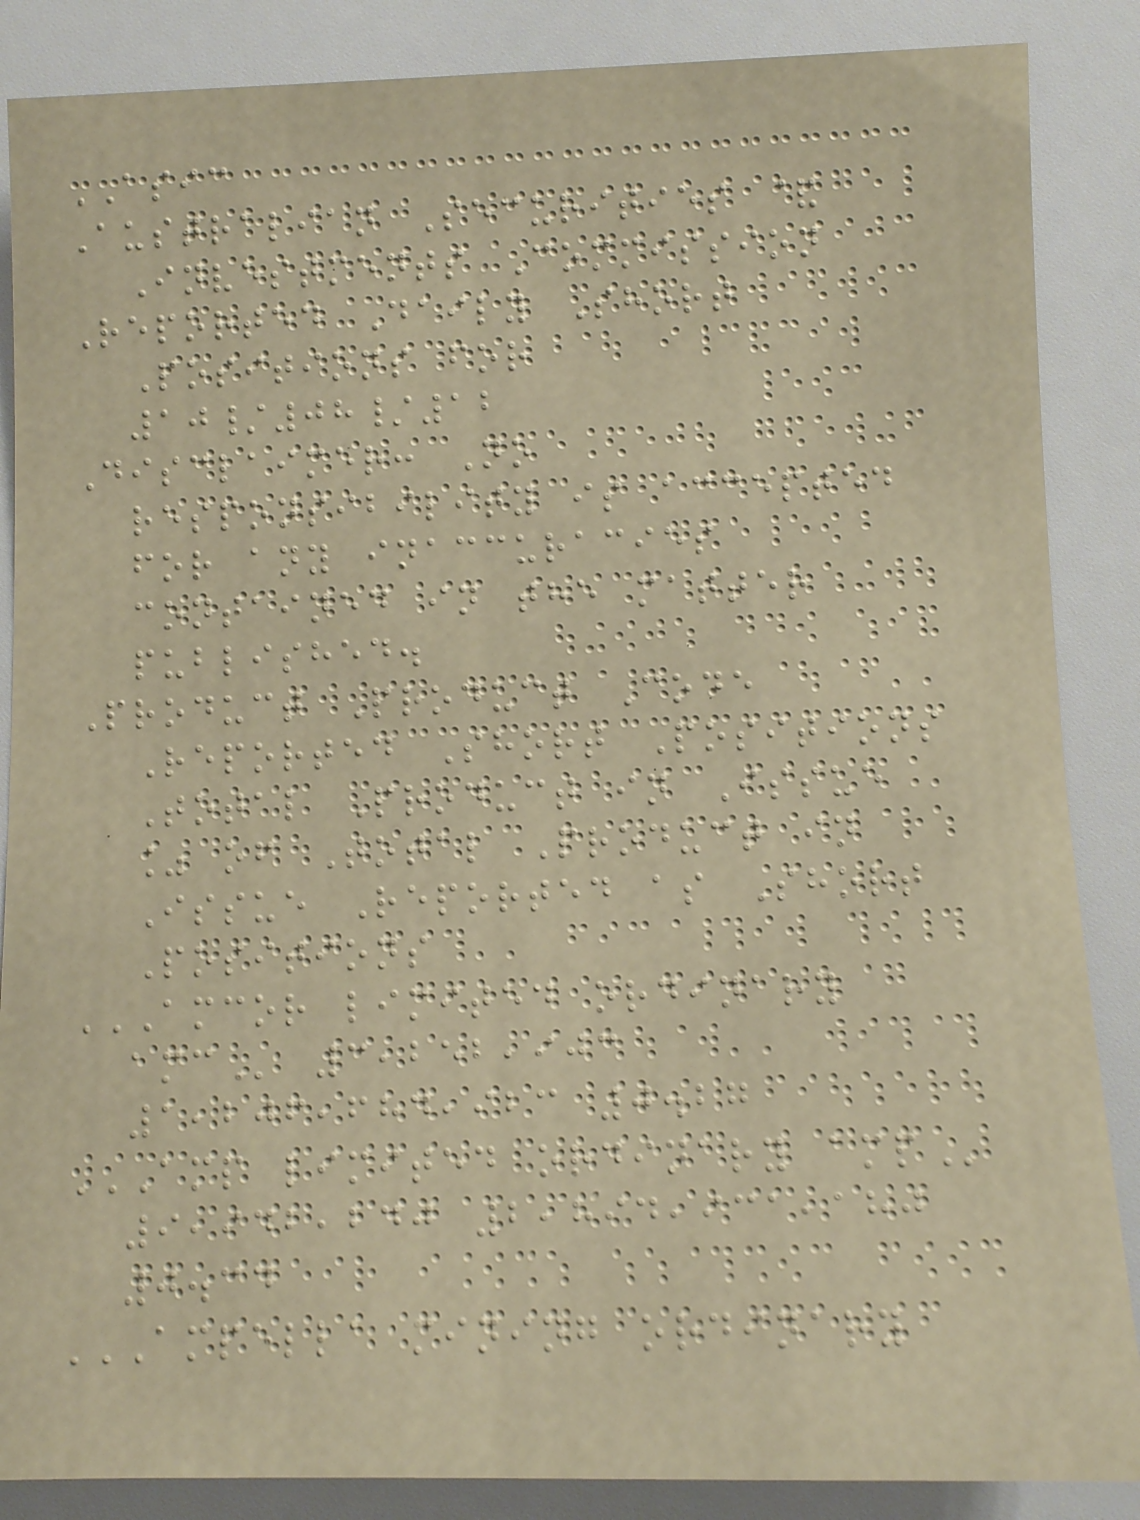ASIC
Australian Securities &
Investments Commission
Reported Daily Short
Positions for
10/08/12
Disclaimer: No
responsibility is accepted
for any inaccuracies
contained in the matter
published.
Product Product Code
Reported Short Positions
Total Product in Issue
% of Total Product in
Issue Reported as Short
Positions
AMCOR LIMITED ORDINARY
AMC 3,252,903
1,206,684,923 0.27
AMP LIMITED ORDINARY AMP
9,942,240 2,894,931,180
0.34
AMPELLA MINING ORDINARY
